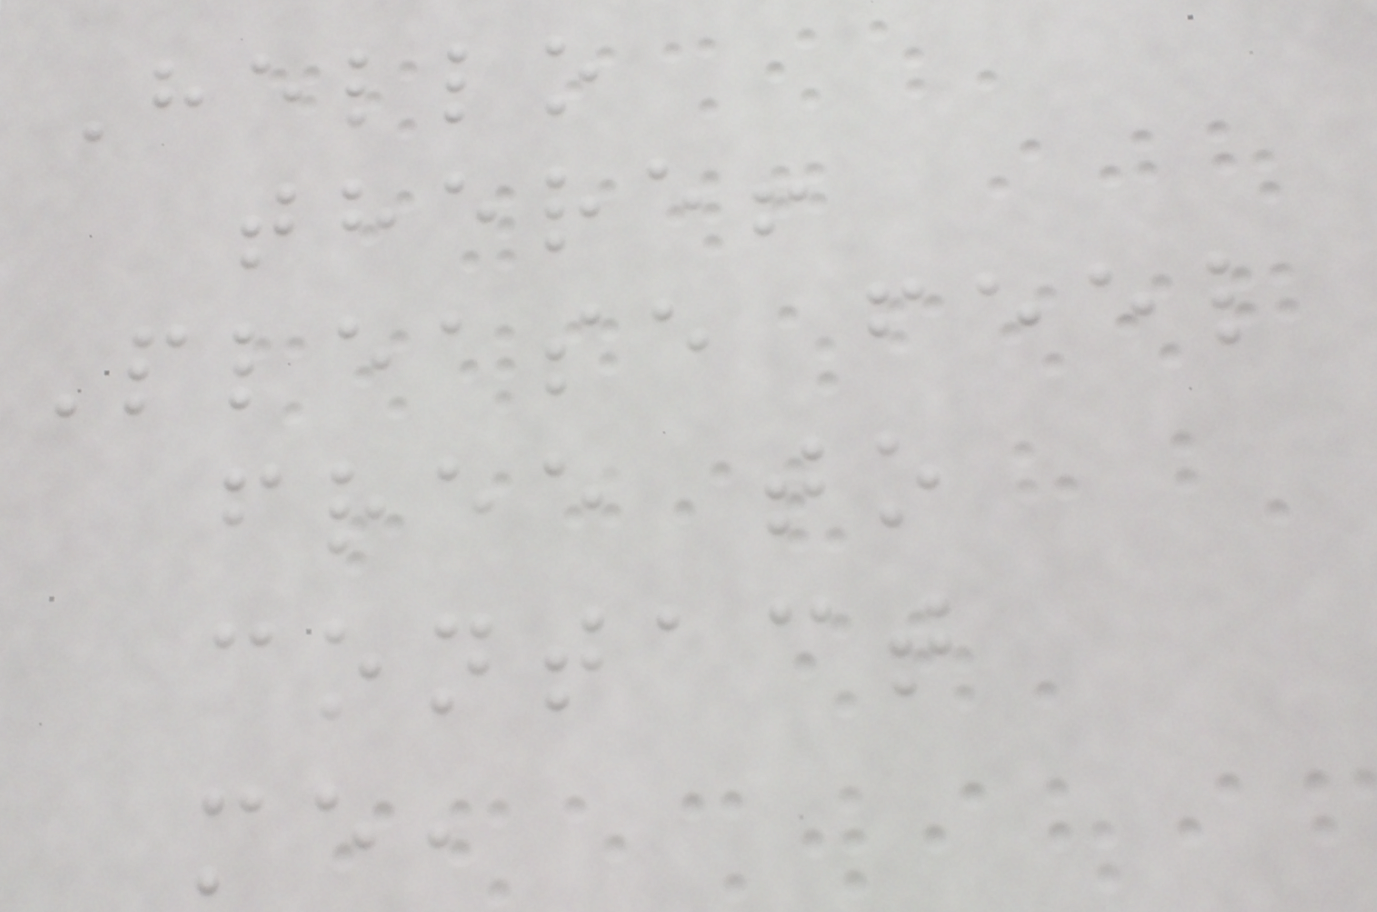Hello
there!
Please feel
free to
contact
me,
